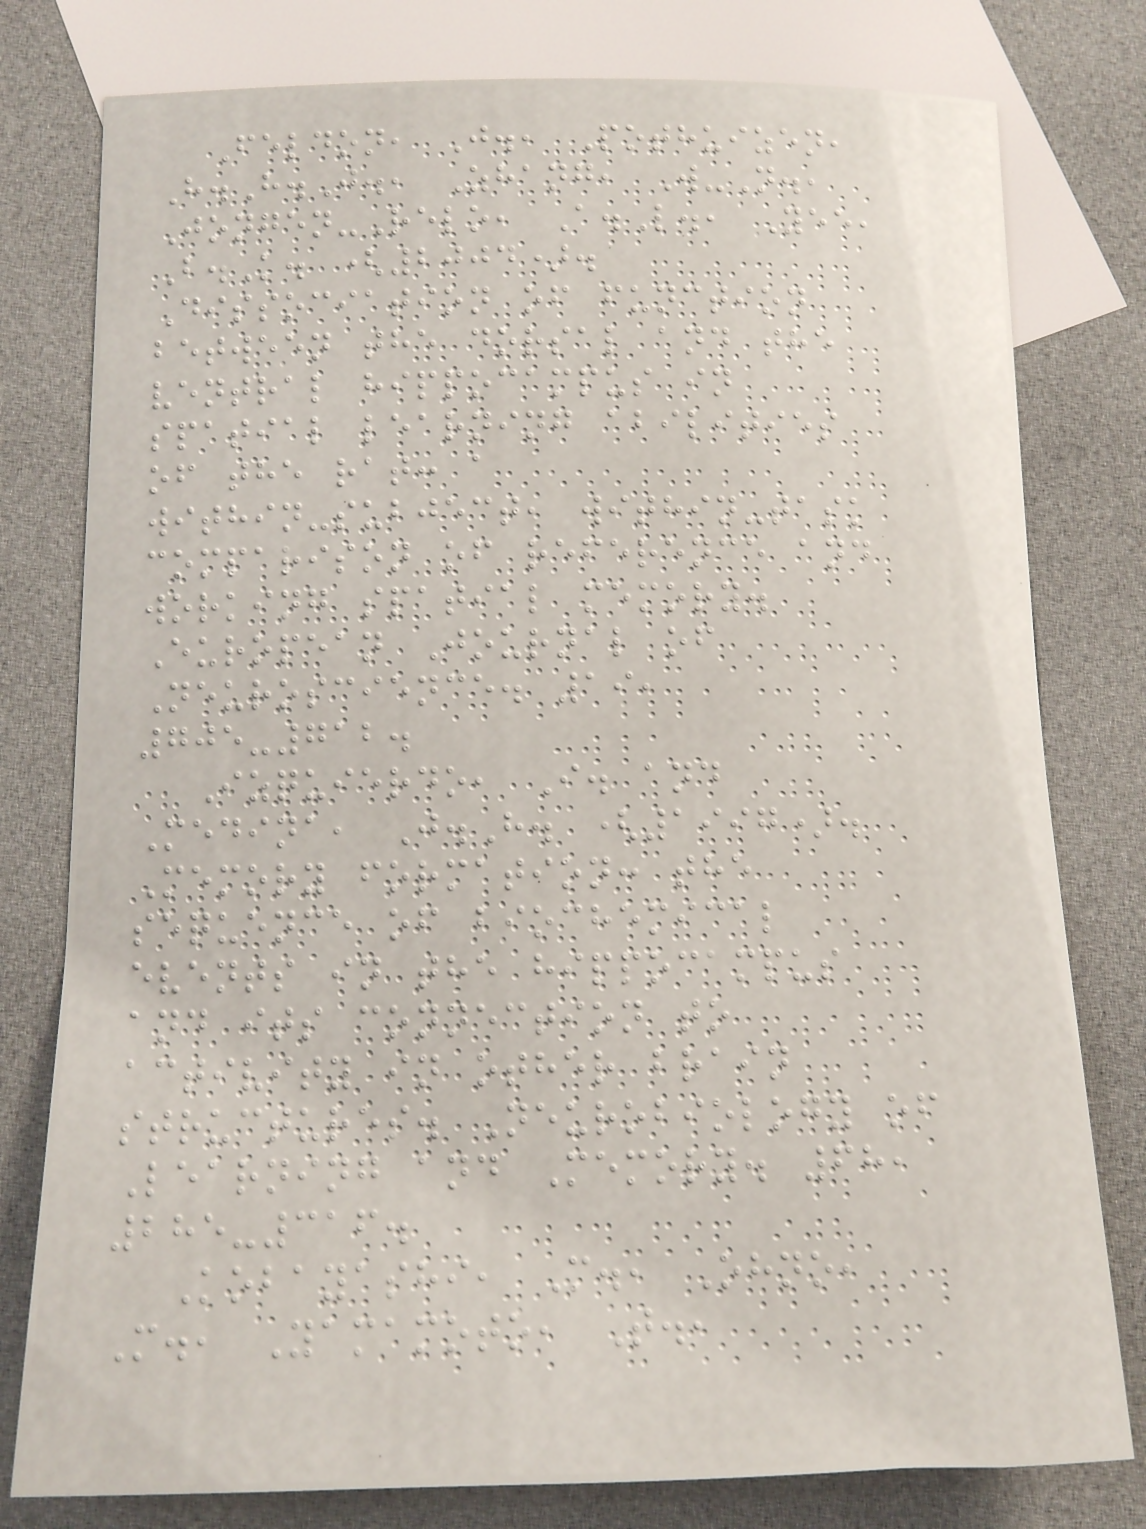Feldon, J., Pothuizen,
H.H.J., Zhang, W-N.,
Jongen-Relo, A.L., Yee,
B.K. (2004).
Dissociation of function
between the dorsal and the
ventral hippocampus in
spatial learning abilities
of the rat: a
within-subject, within-task
comparison of reference and
working spatial memory.
European Journal of
Neuroscience. 19,
705-712.
Izquierdo, I. and
Medina, J.H. (1997).
Memory formation: the
sequence of biochemical
events in the hippocampus
and its connection to
activity in other brain
structures. Neurobiology of
Learning and Memory. 68,
285-316.
Kobayashi, M., Ohno,
M., Yamamoto, T.,
